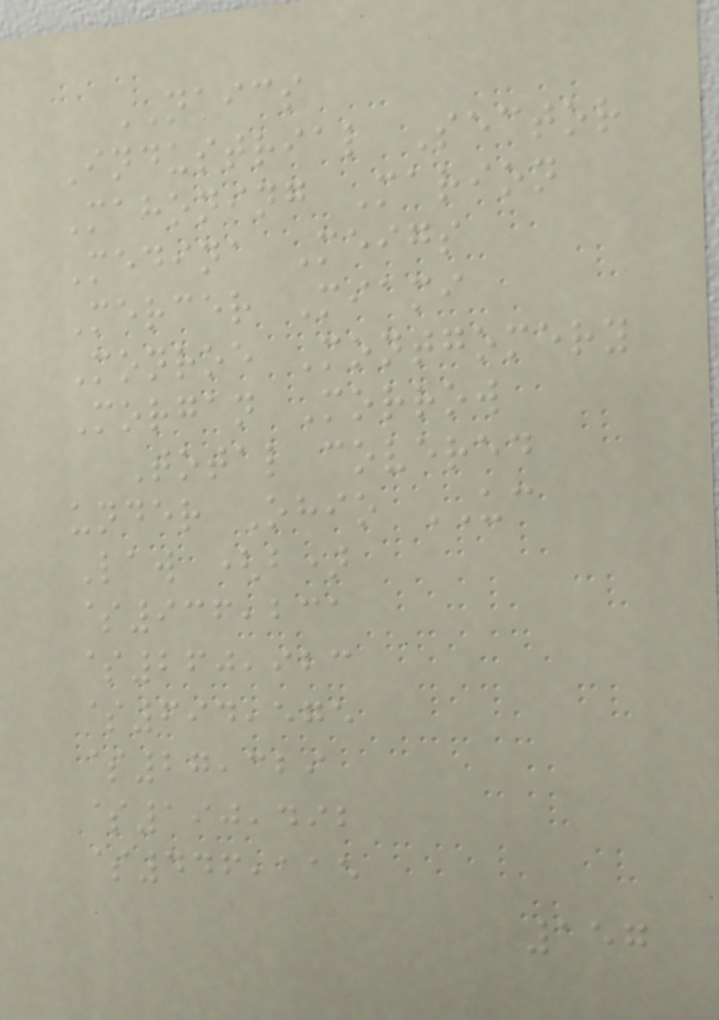NAICS
Industrial Sector
Mahoning Marion
Medina Meigs
Mercer Miami
Monroe Montgomery
Morgan Morrow
Total covered
under Ohio UC
Law (b)
$936,231
$260,923
$694,575
$27,329
$190,492
$446,115
157
